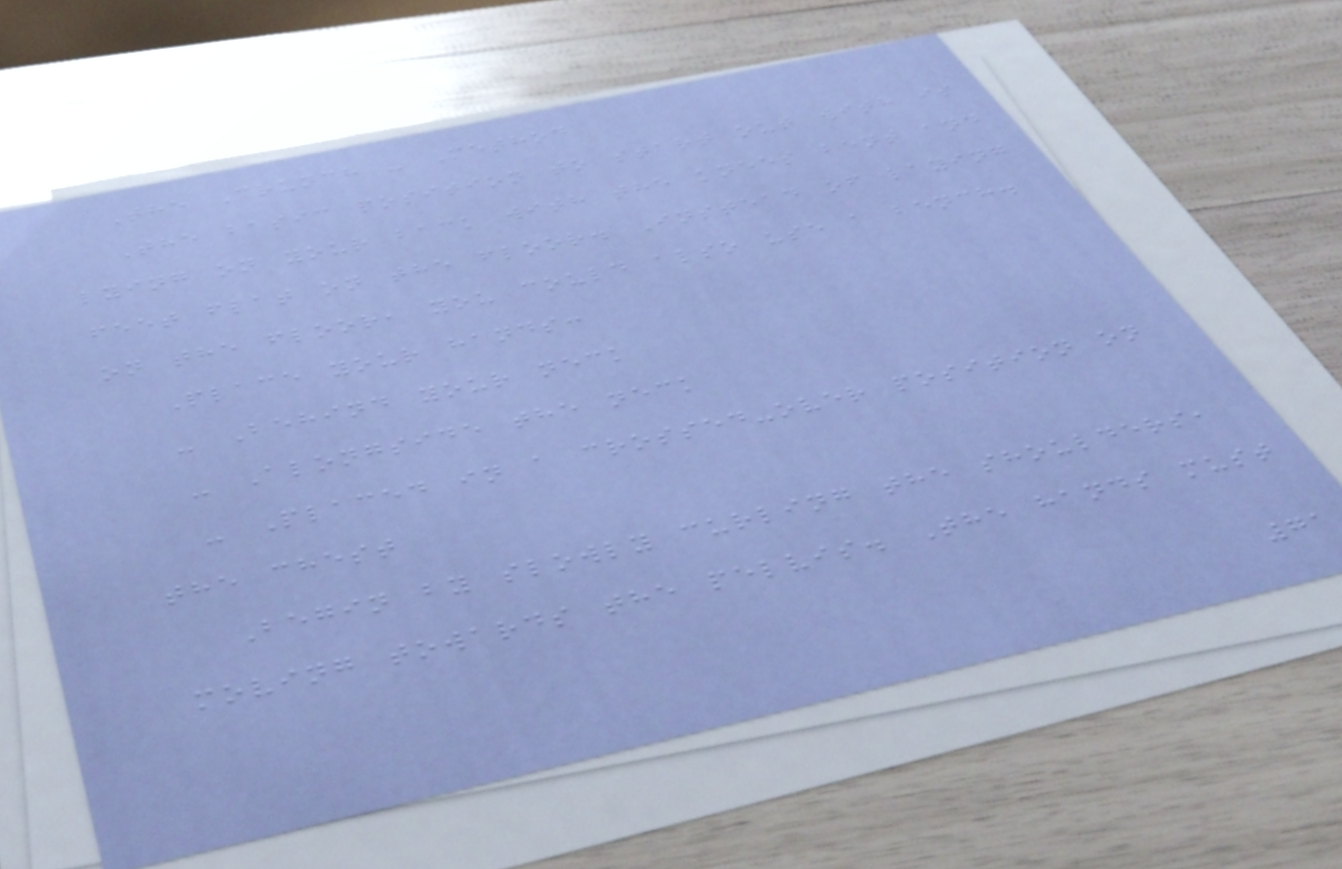The Crunch - Method
The basic position to start out with is
lying on your back with the knees bent and
feet flat on the floor. Instead of laying
on the floor, you could also use a bench.
Place your hands:
- Behind your neck
- Alongside the neck
- Placed in a crossed-over position on
the chest
Begin by slowly curling the shoulders,
moving towards the pelvis. The hands must
71
